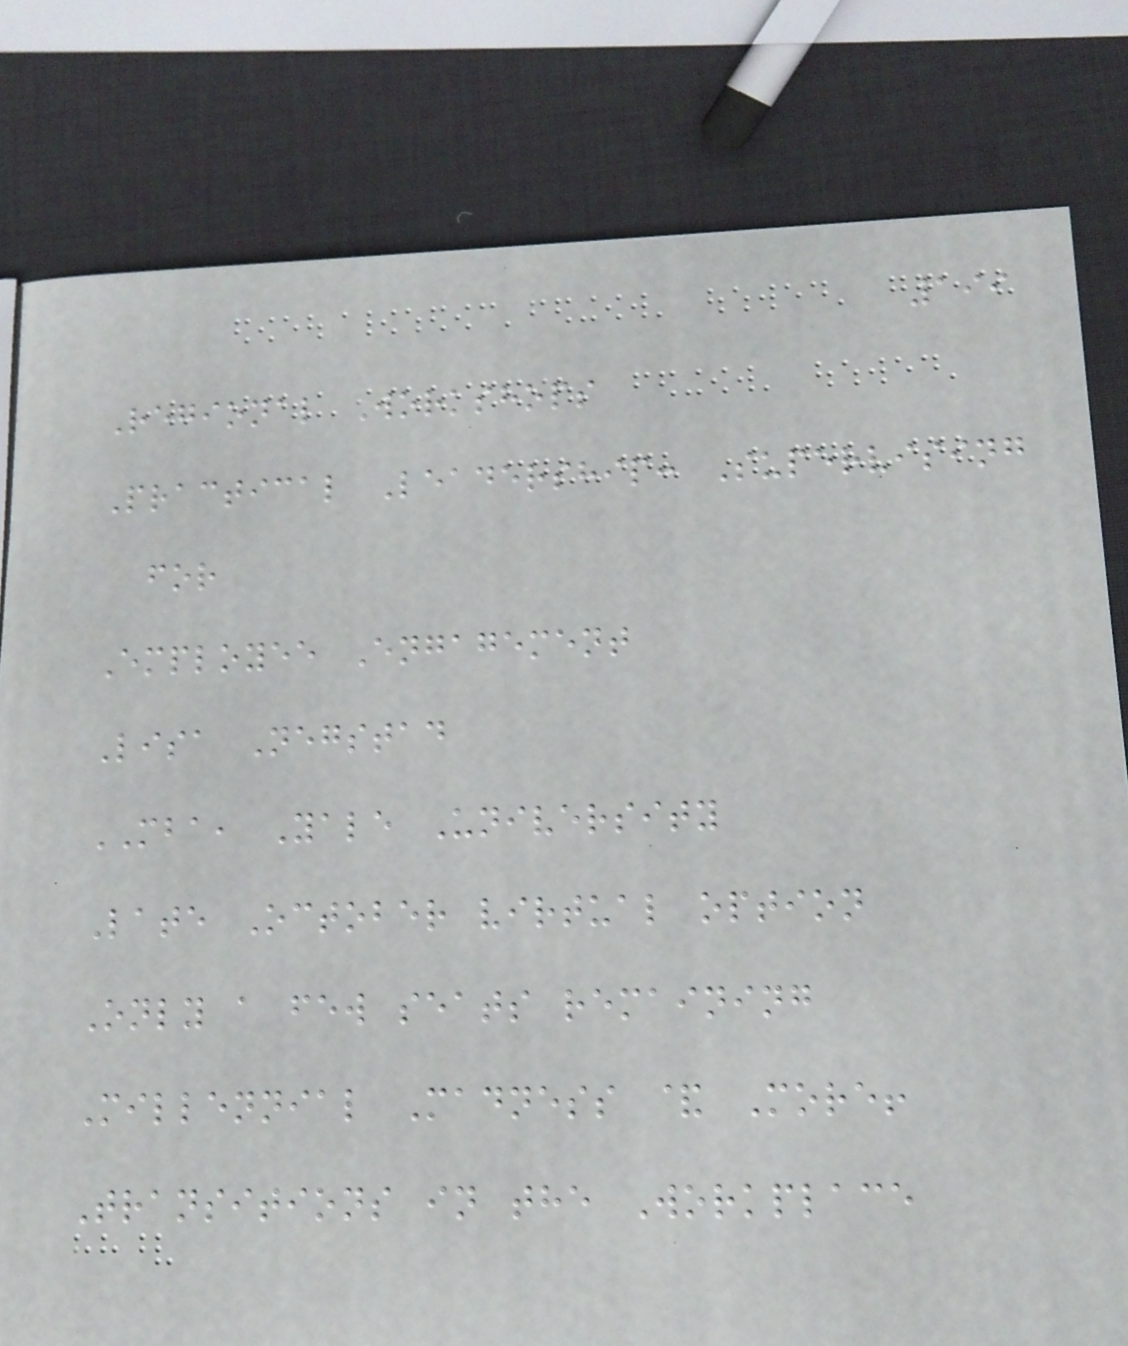199
Regional Workshops
Practical Leadership: Supervising
for
Employee Engagement
Lisa Negstad
MBA, Yale University
Late October virtual option
Only a few seats remaining
Millennial Madness & More!
Transitions in the Workplace
